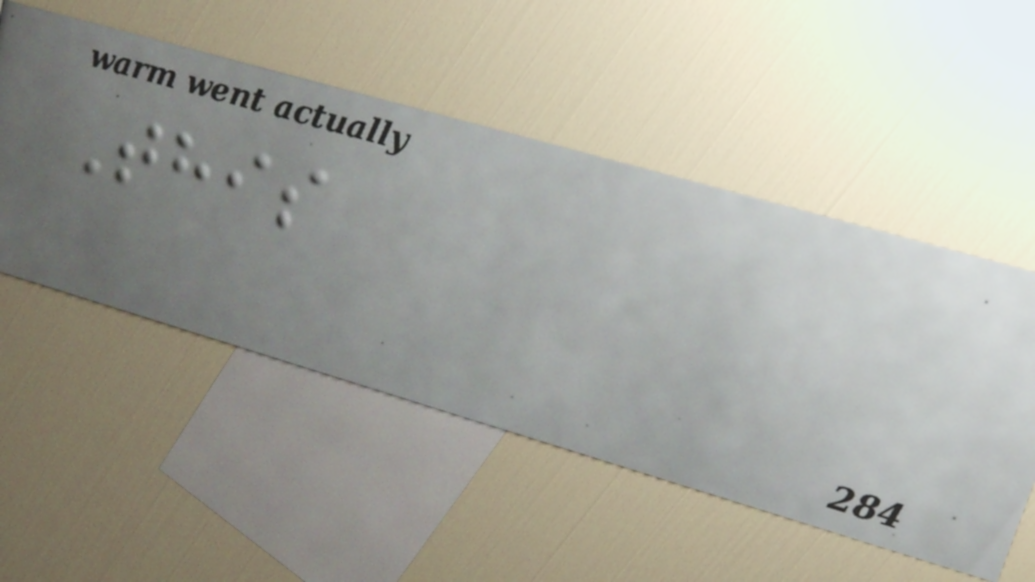This
